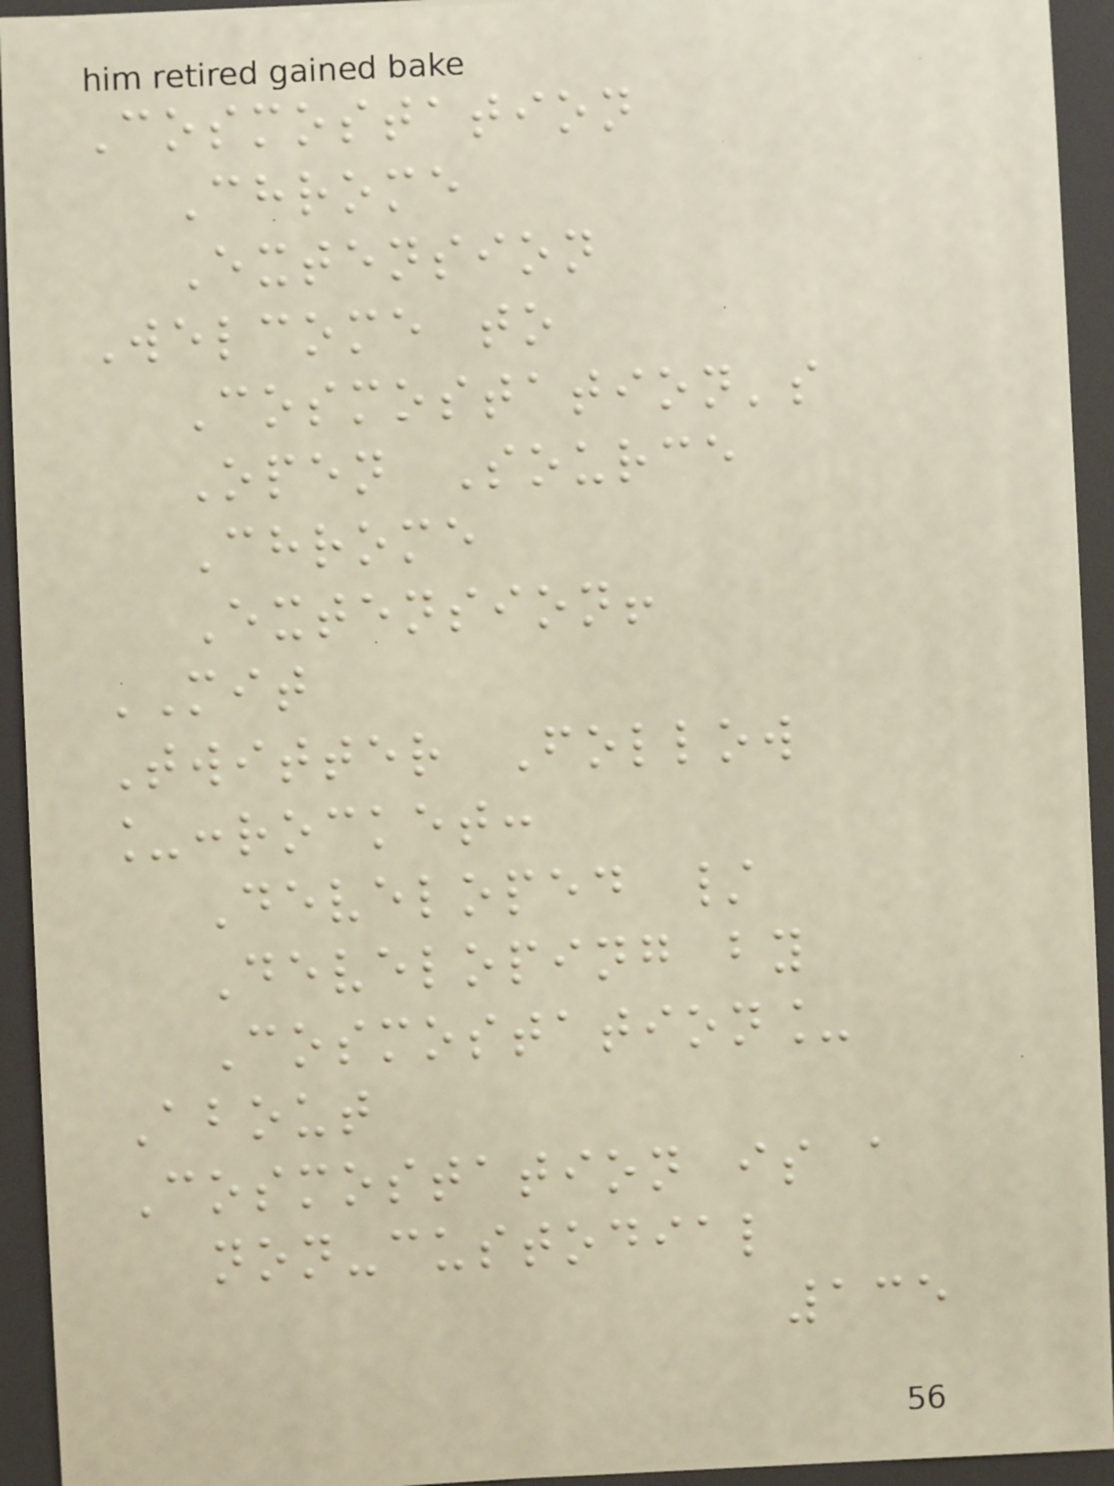Cosmostation
Chrome
Extension
Welcome to
Cosmostation's
Open Source
Chrome
Extension!
MIT
Twitter Follow
_:rocket:
Developed /
Developing by
Cosmostation_
About
Cosmostation is a
non-custodial
135
